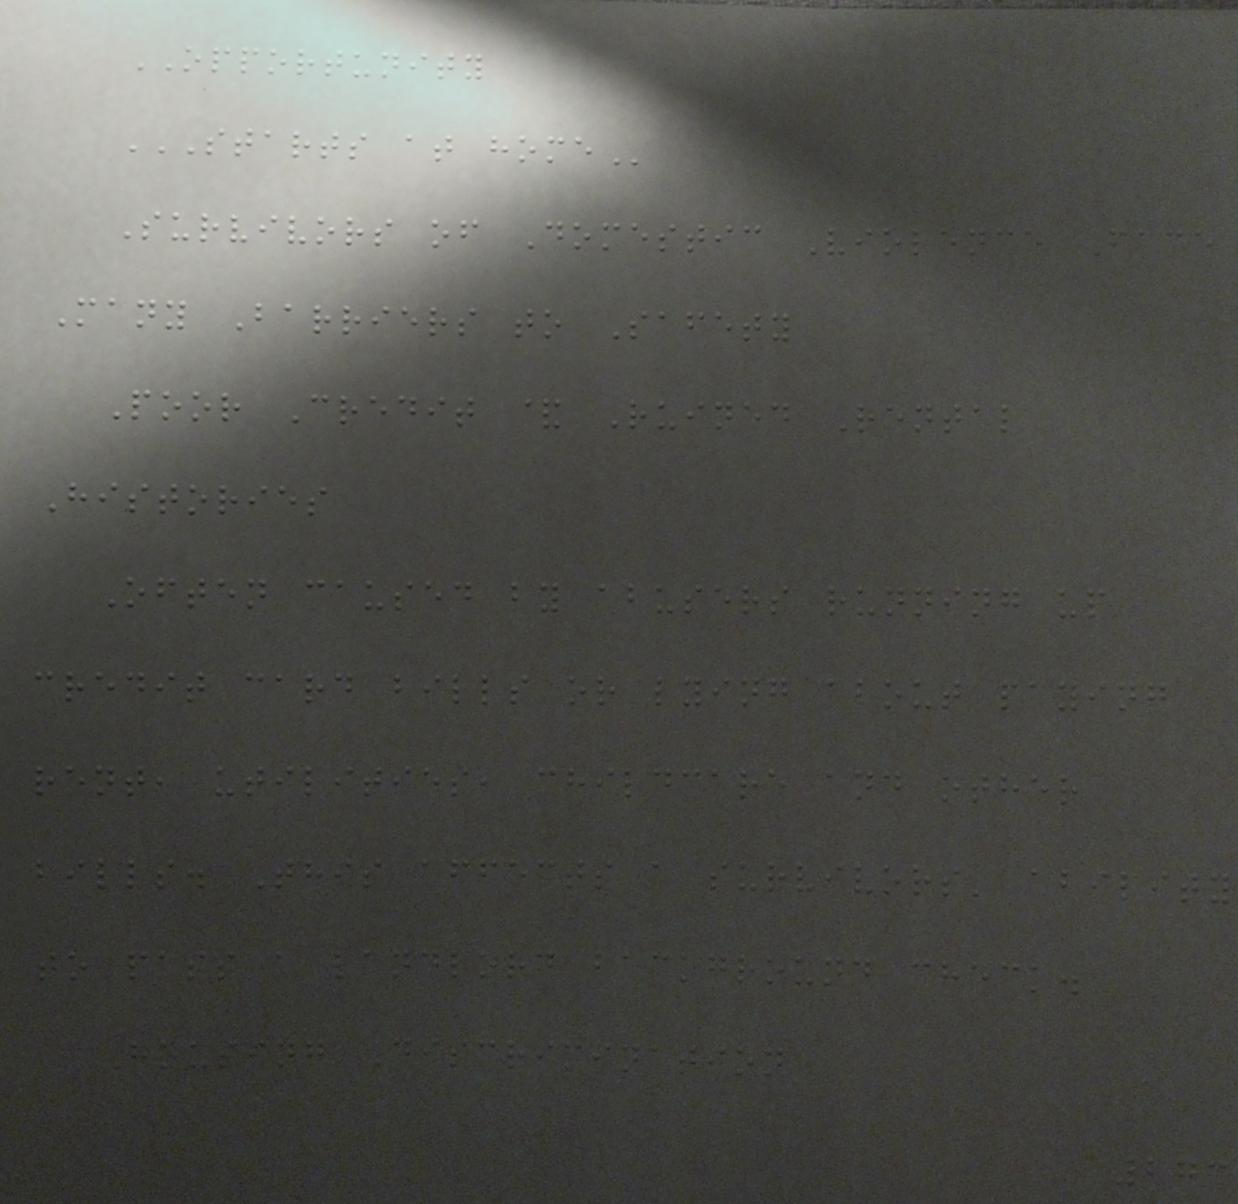OPPORTUNITY
STARTS AT HOME
Survivors of Domestic Violence Face
Many Barriers to Safety
Poor Credit & Ruined Rental
Histories
Often caused by abusers running up
credit card bills or lying about paying
rent, utilities, childcare and other
bills. This affects a survivors' ability
to pass a landlord background check.
Housing Discrimination
273
